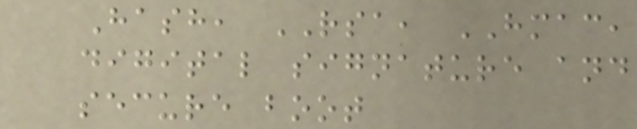Hash, RSA, HMAC,
digital signature and
secure boot
